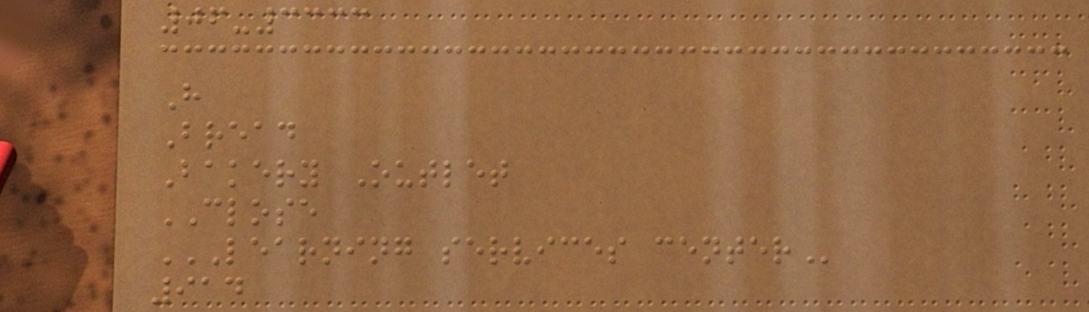06-3333
H
Bread
Bakery Outlet
CLOSE
LEARNING SERVICES CENTER
914
